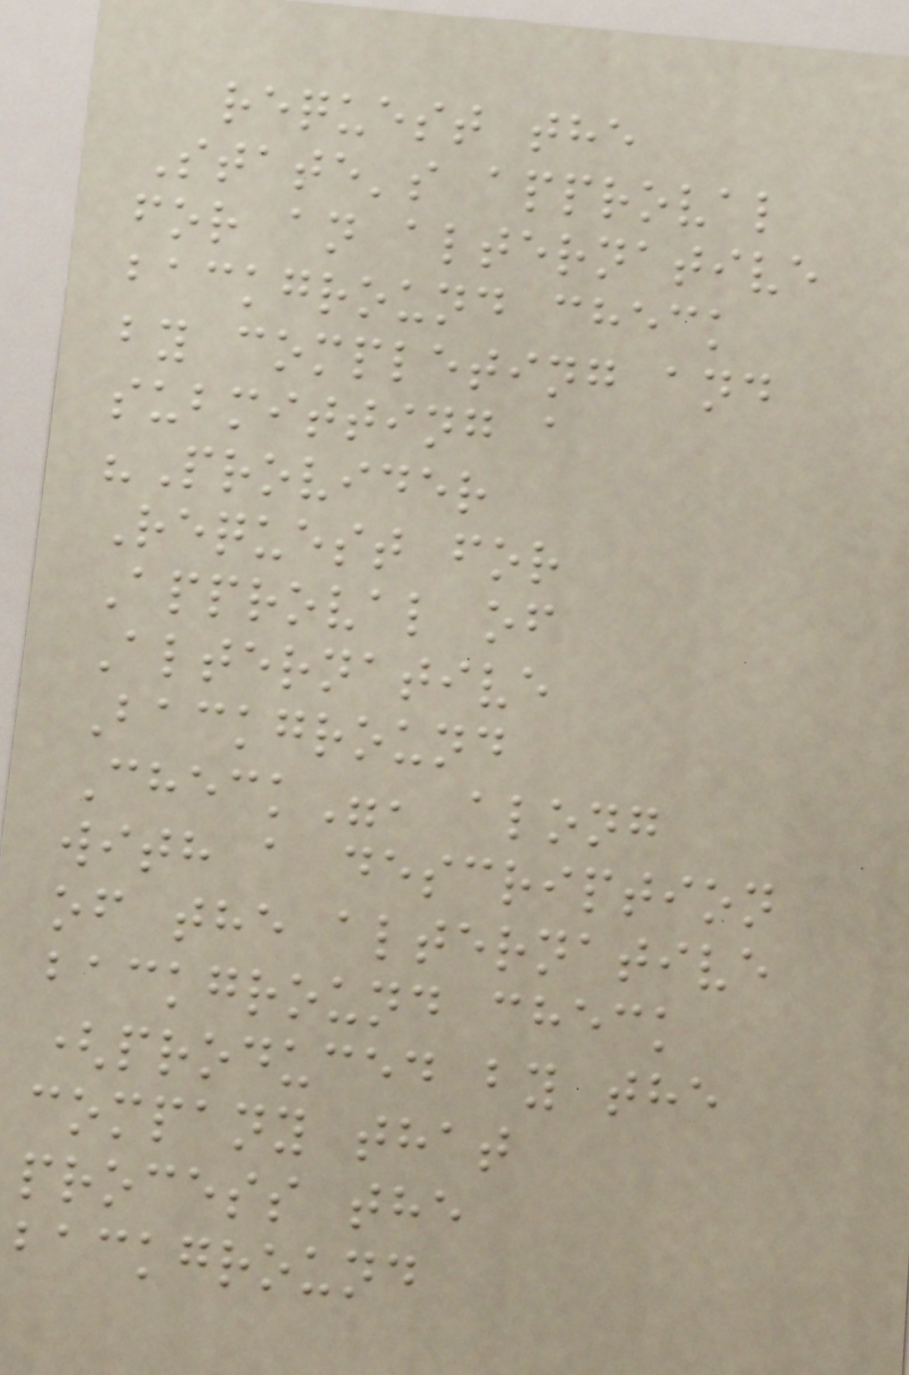request the
State's approval
for an alternative
background check
by completing and
submitting a
"Provider
Request for
Approval of
Alternative
Background
Check", along
with a description
of the alternative
background check
(produced by the
company that
process the
background
